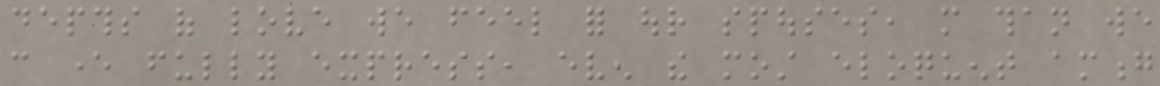depths of love we feel for our spouses, more than we
can ever fully express, even the most eloquent among
